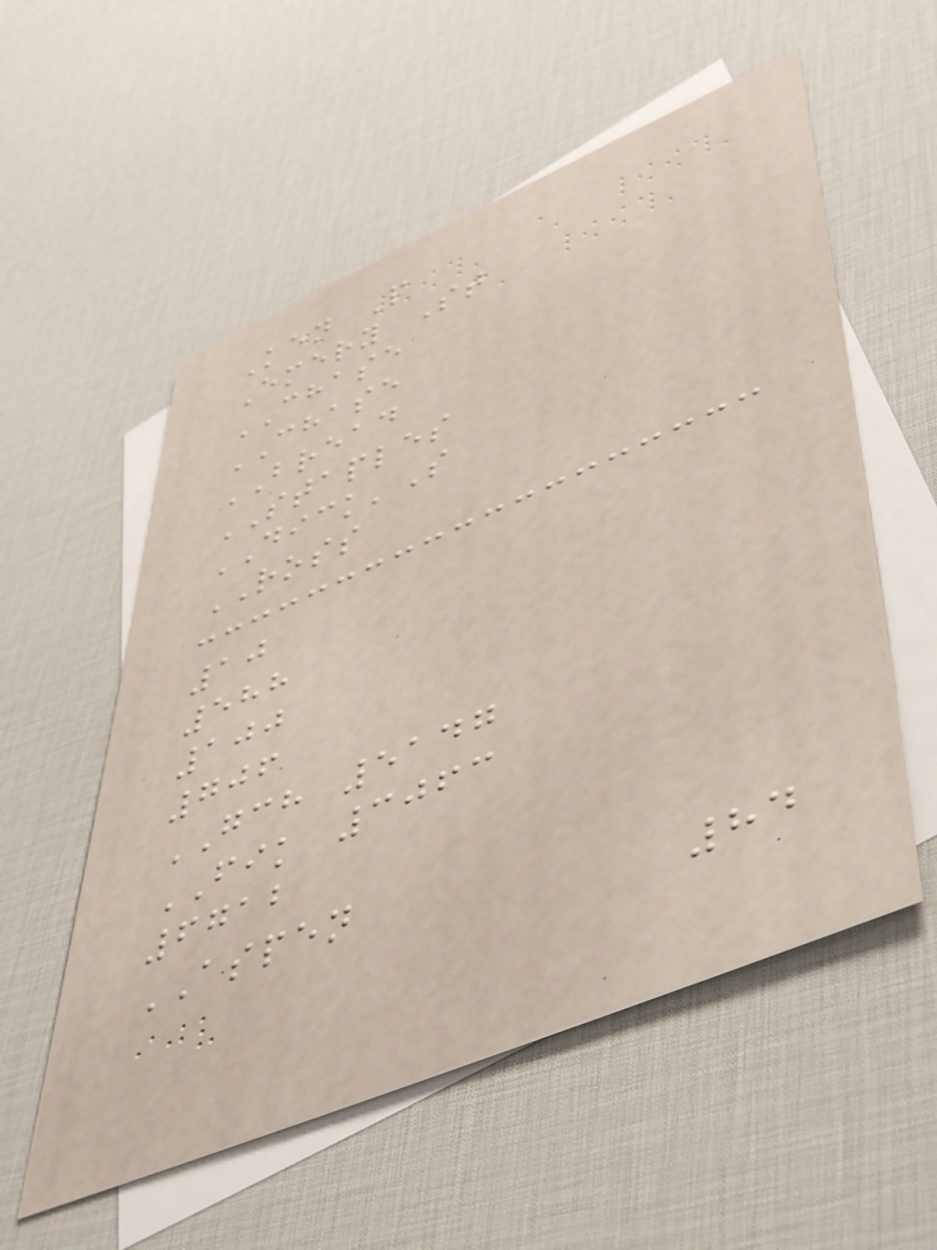Ken P
Emery St
CHASE
CHASE
BREAD
STAPLES
DICK'S
ROSS
10
588
100
706
GCH 5147
FIK 3063
6712
ASPEN
84
